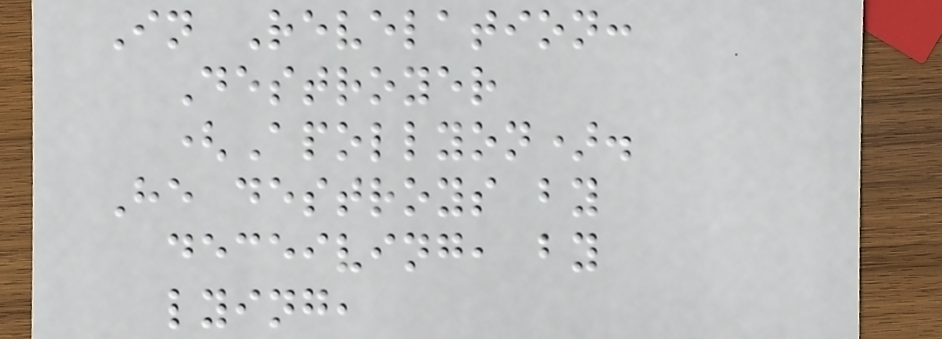In Revelation:
Destroyer
(Apollyon).
He destroys by
deceiving, by
lying,
